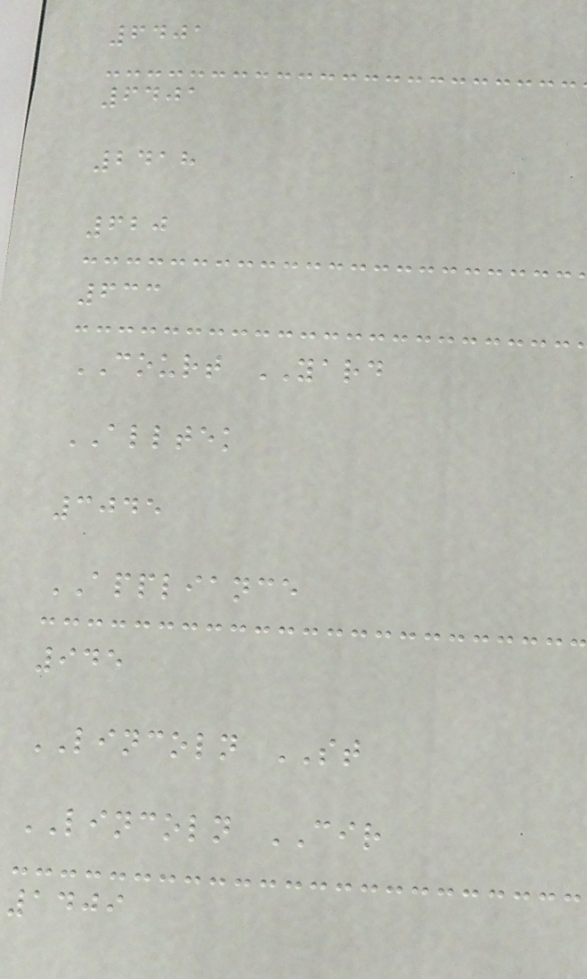6401
6401
2418
620
633
COURT YARD
ALLTEK
3045
APPLIANCE
945
LINCOLN ST
LINCOLN CIR
1409
